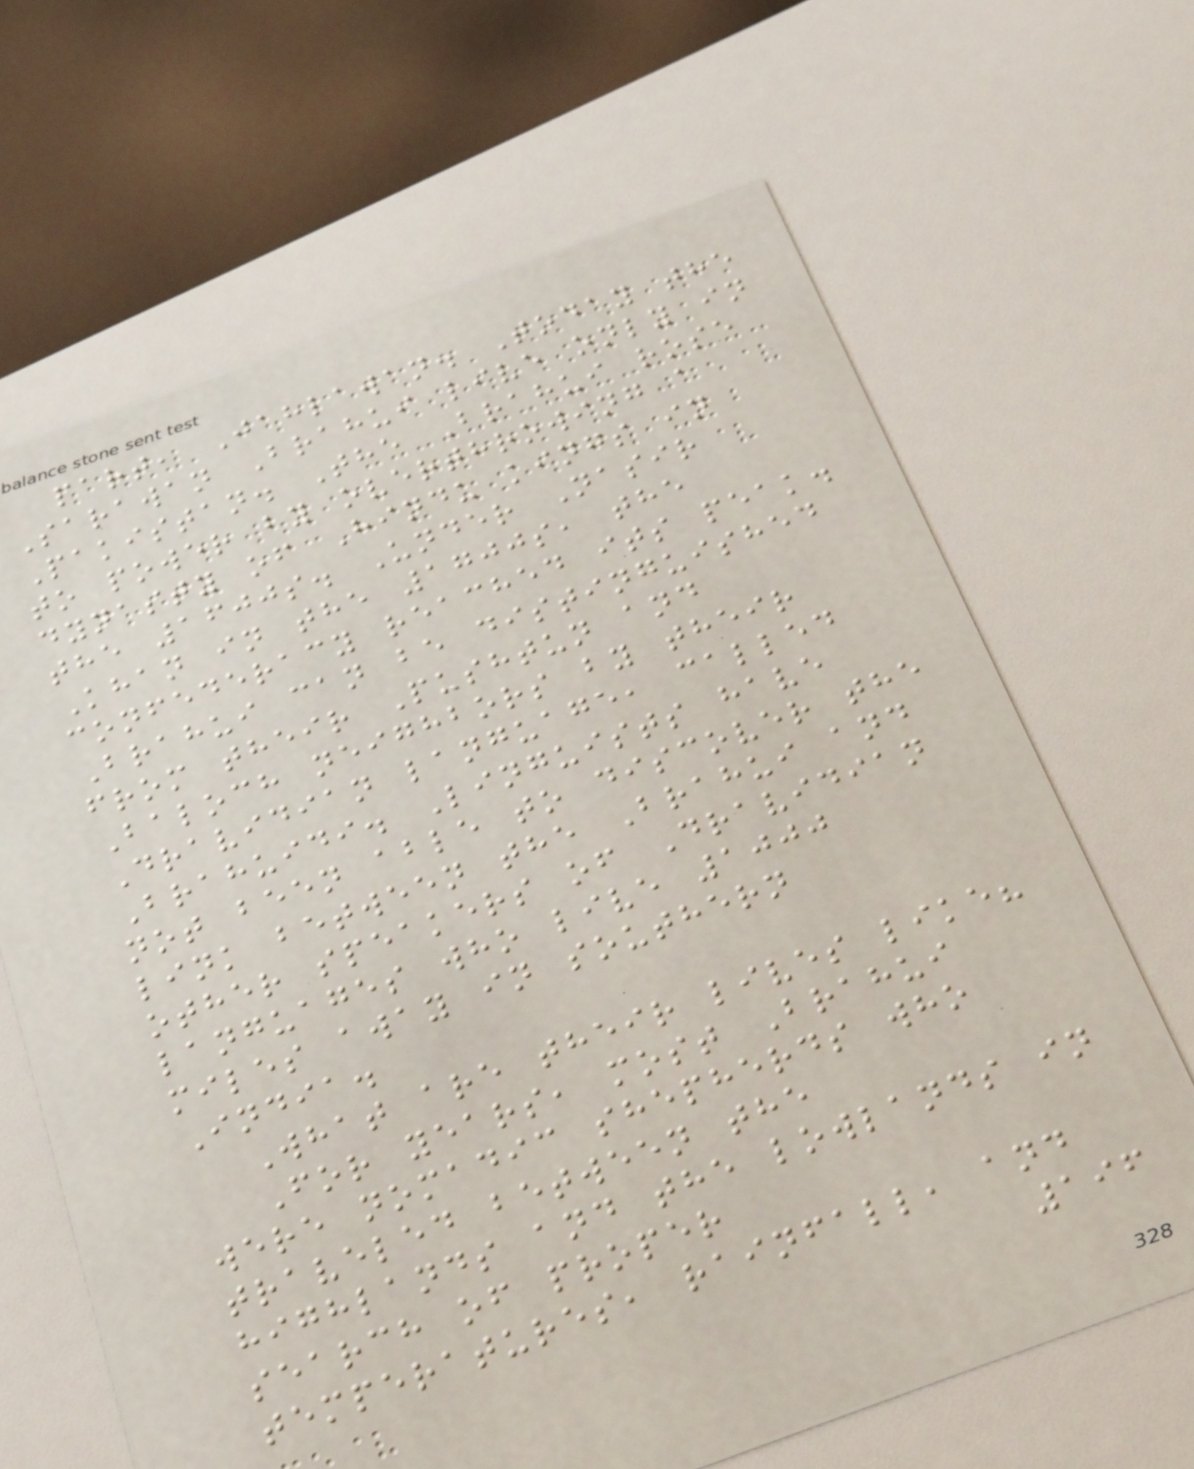part, Jahlawan. Today the
Sarawan Brahui live only in
Pakistan. The Brahui rose
to power by overthrowing a
dynasty of Hindu kings in
the 1600s. Under Nasir
Khan in the 1700s, the
confederacy reached its peak.
Brahui can be distinguished
from their Pushtun and
Baloch neighbors by their
Dravidian language, called
Brahuidi. Linguists have
not been able to discover the
link between the Brahui and
other speakers of Dravidian
languages who live 1000
miles away in southern
India.
What are their lives like?
For years, most Brahui
were nomadic shepherds who
traveled between the
highlands and the lowlands in
search of proper
temperatures, rainfall, and
196
